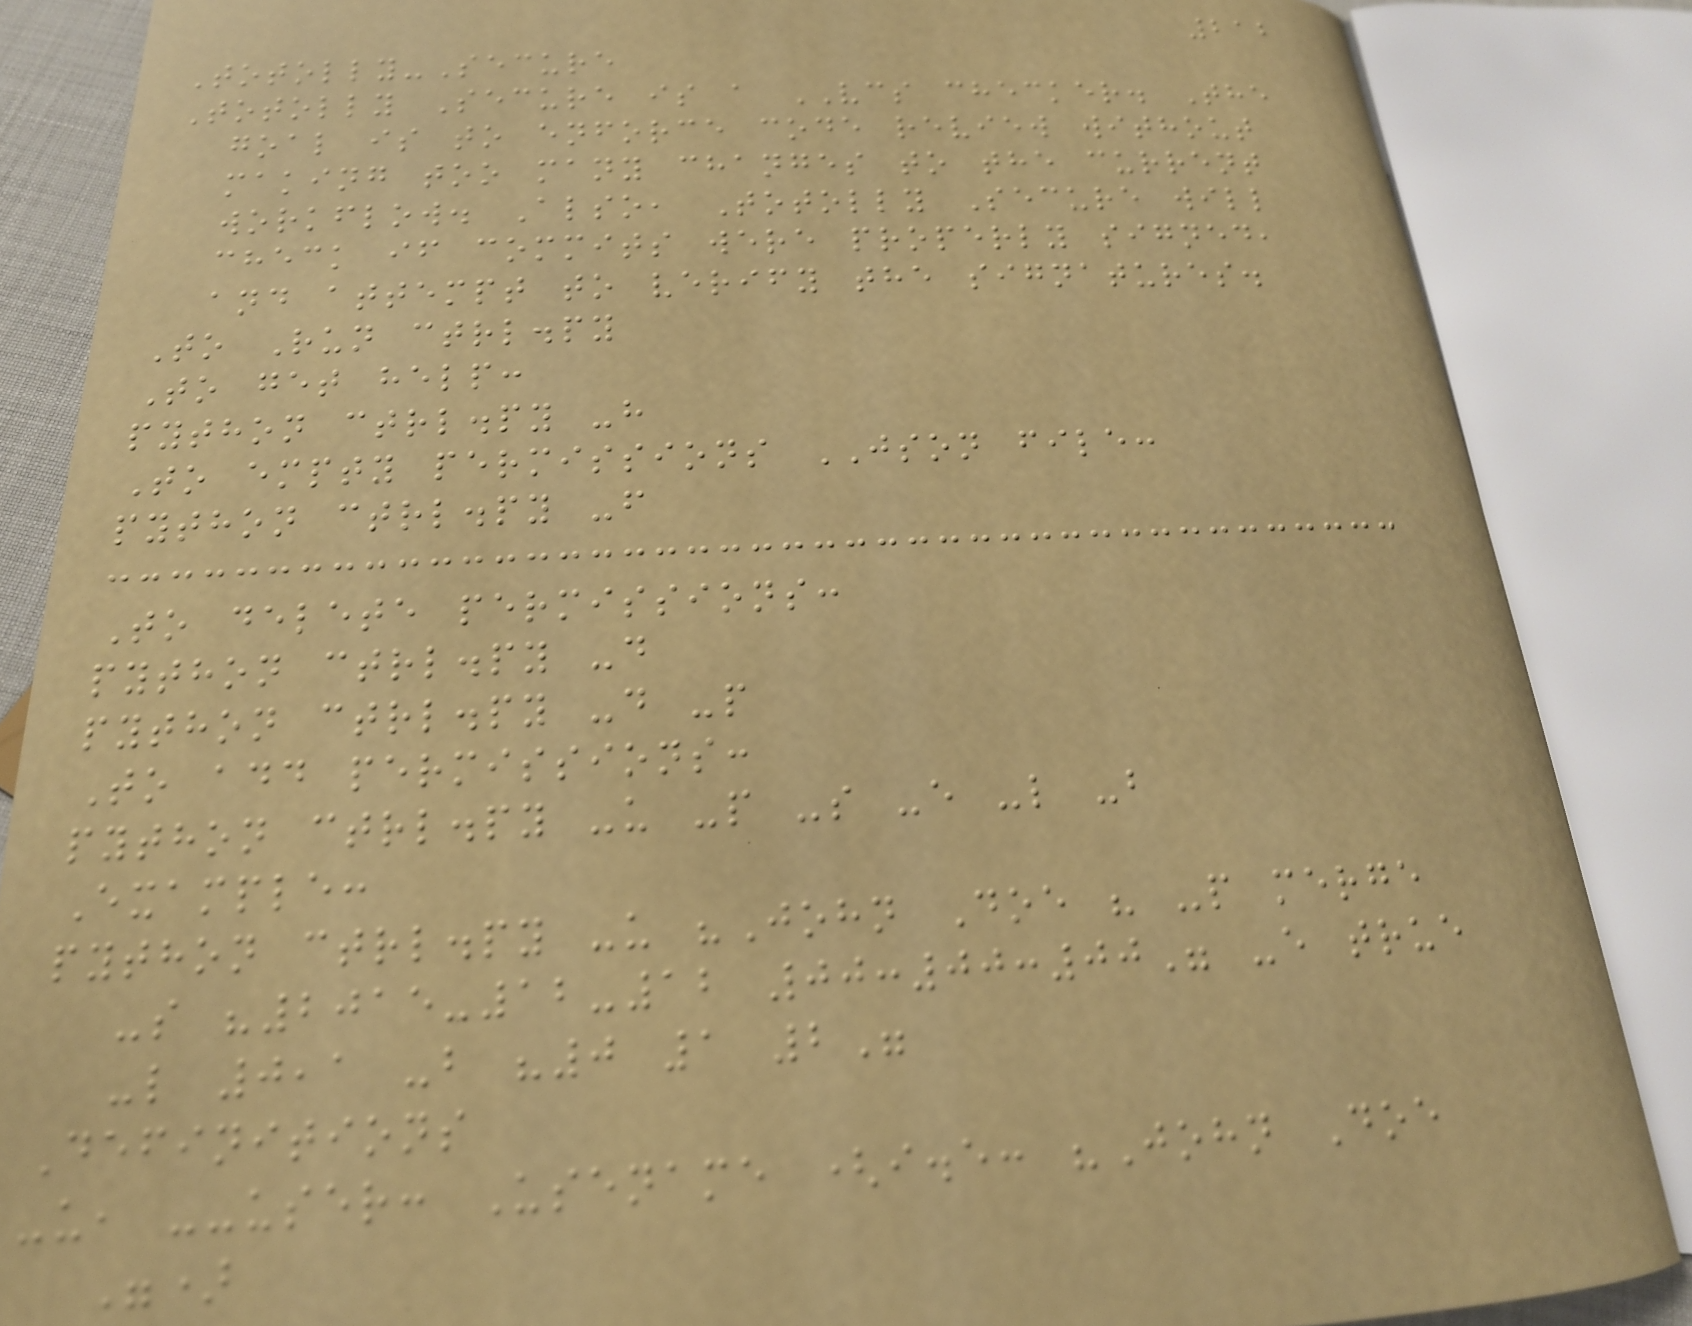212
Totolly-Secure
Totolly Secure is a VCS checker. The
goal is to enforce code review without
making too many changes to the current
workflow. Also, Totolly Secure will
check if commits were properly signed,
and attempt to verify the signatures.
To Run ctrl.py
To get help:
python ctrl.py -h
To empty permissions JSON file:
python ctrl.py -f
To delete permissions:
python ctrl.py -d
python ctrl.py -d -p
To add permissions:
python ctrl.py -u -p -s -e -l -b
Example:
python ctrl.py -u "John Doe " -p merge
-s "2015-12-12 00:00:00" -e true
-l 0,1 -b "0 1 2"
Definitions
-u, --user: Usename (i.e: "John Doe
")
